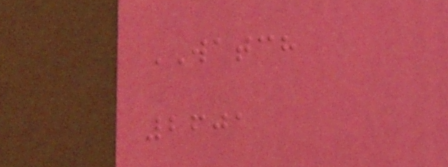WATCH
2601
